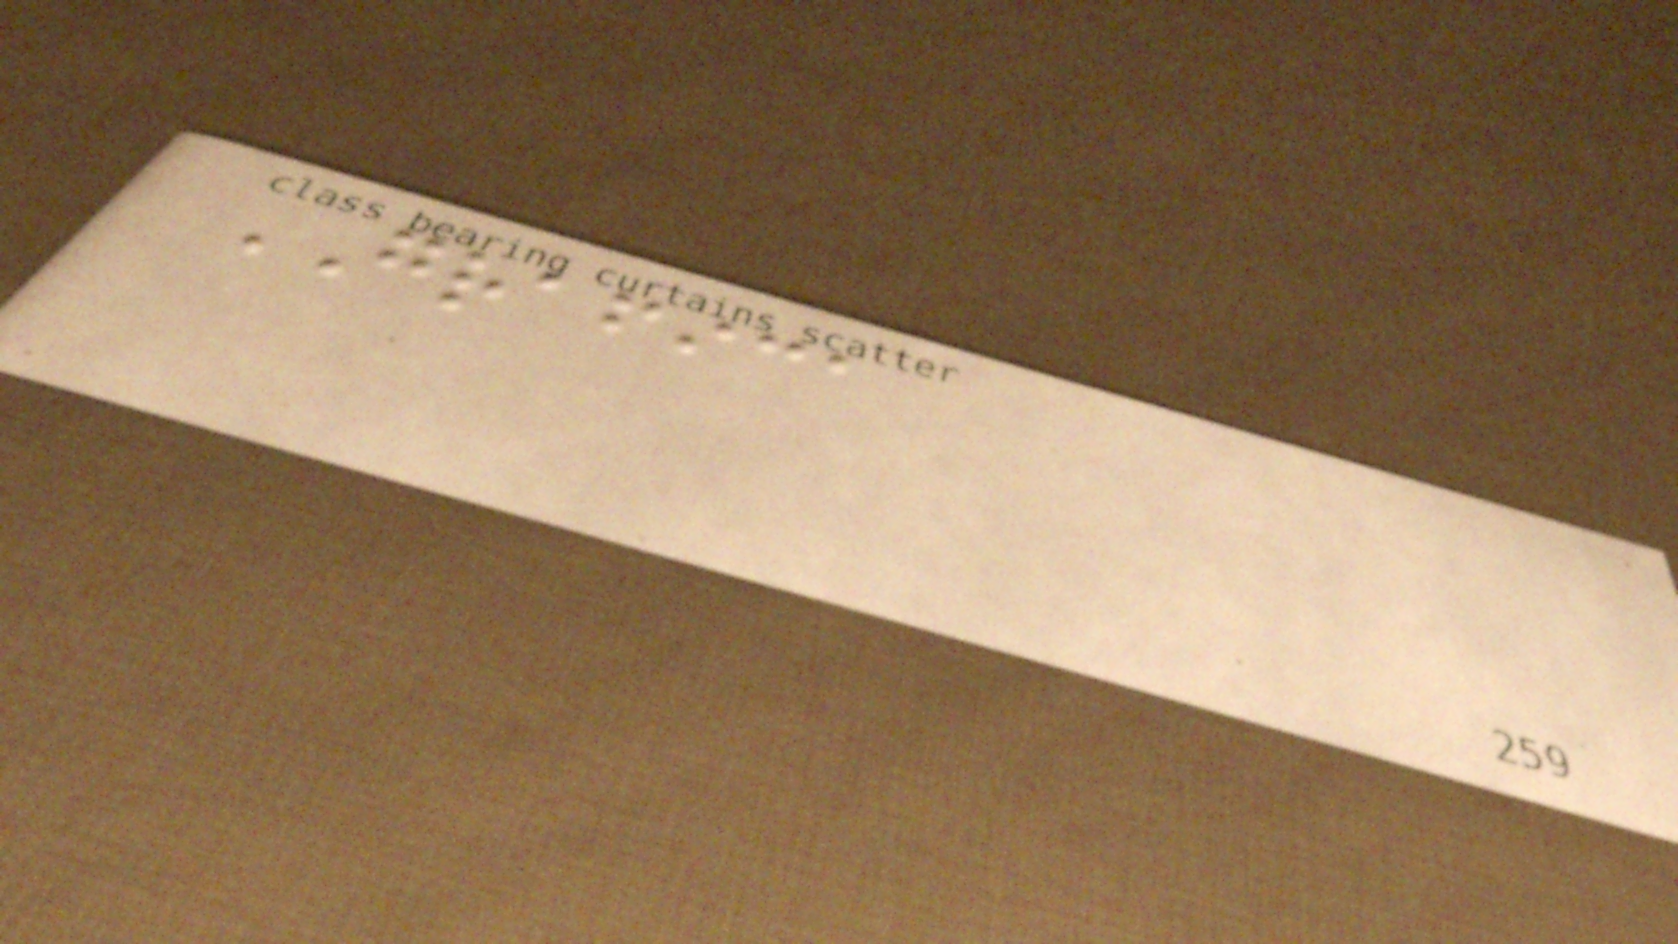GRAFICA
